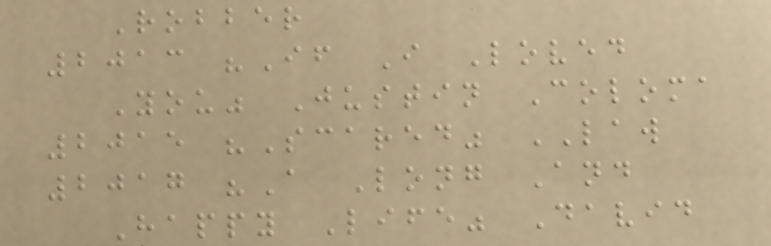Robber
2013 "If I Loved
You" Justin Coloma
2015 "Scared" LAW
2017 "A Long And
Happy Life" David
